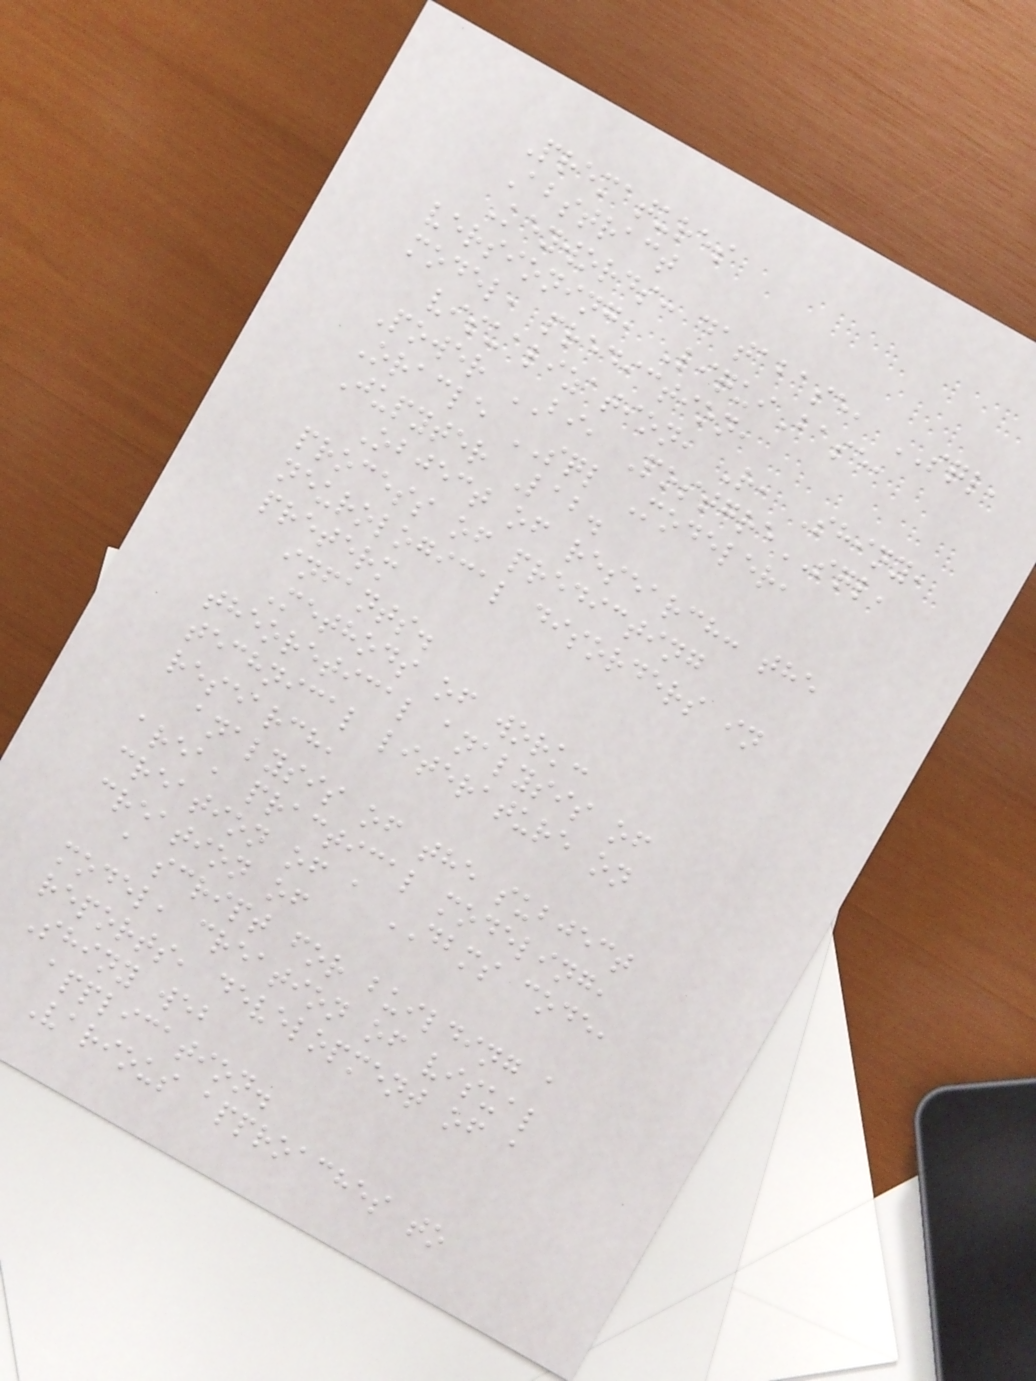Prematures
Abstract
Keywords: database, SQL,
versioning, LiquiBase,
model, prediction,
visualization, R, Shiny,
Power BI, PostgreSQL,
Oracle SQL Modeler,
Jupyter Lab.
Object of research: the
process of predicting
neurological disorders in
preterm
infants.
Methods of work:
theoretical analysis of
technical literature on
research,
analysis of the subject
area, practical modeling,
creation of a DBMS code,
creation of
a script for building a
model, creation of visual
reports, development of a
Shiny web
application.
Various approaches to
